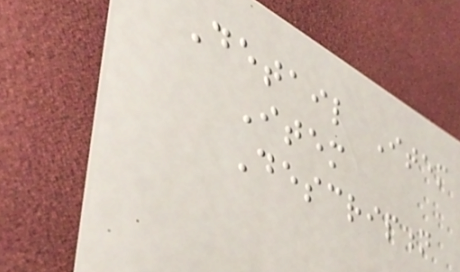Detail Item
Item
Description
